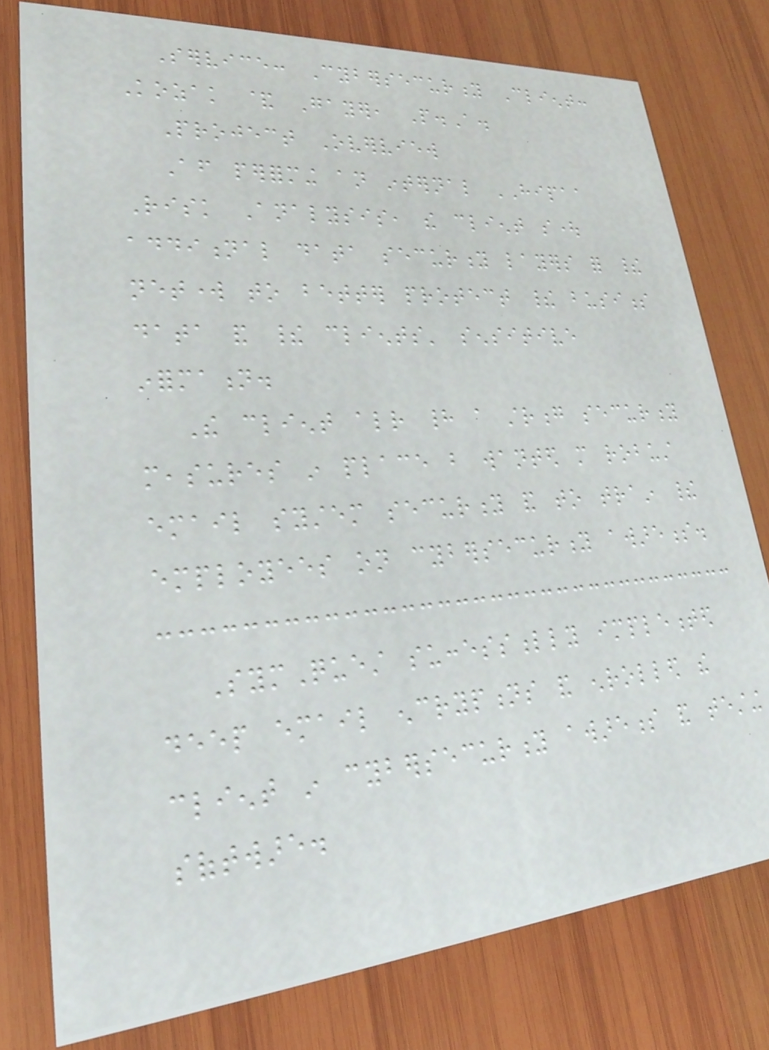Service: Cybersecurity Client:
Kozak & Gayer, P.A.
Project Overview
After performing an internal HIPAA
Risk Analysis, the client sought
additional data security layers for their
network to better protect their business
data and their clients' sensitive
information.
The client already had a strong security
measures in place but wanted more robust
email system security and to train their
employees on cybersecurity awareness.
SymQuest successfully implemented
deep email encryptions and enrolled the
client in cybersecurity awareness and testing
software.
